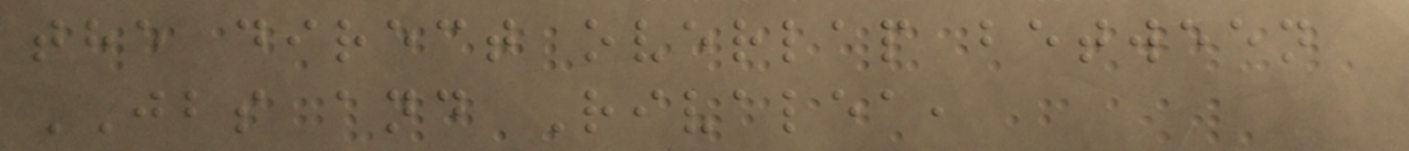the direct overlap between
JBS and Rivalea,
